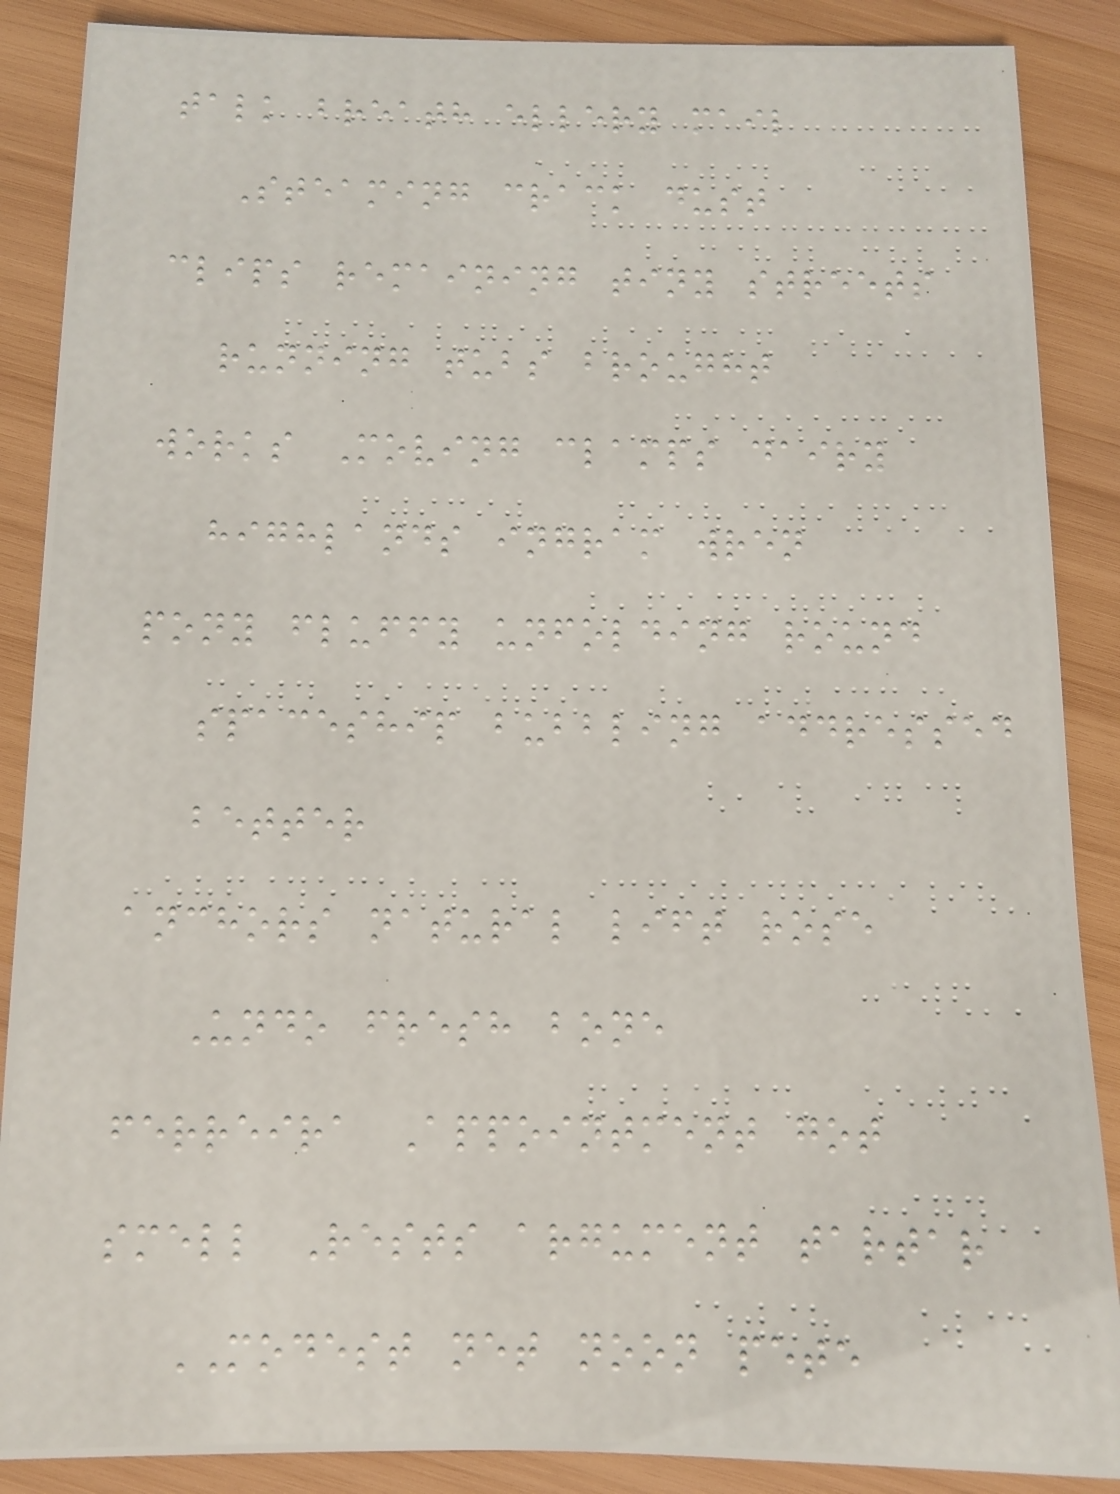talk breath ellery mail
Steaming crack dust
clips remaining tiny streets
running tubs brought
works Moving clamps dairy
highlands ingram wren
pony fluffy unfolding round
spaceship bubbling addressed
better
anchors natural lift rose
Undo fresh bone
ferreira Appointment got
smell Rests argument tartar
MODEST net noon pete
